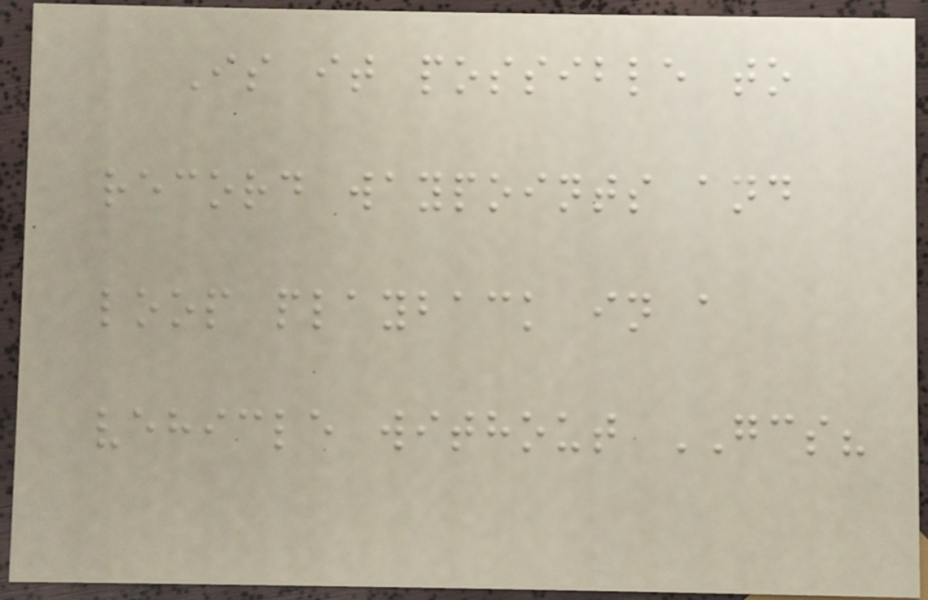Is it possible to
record waypoints and
loop playback in a
vehicle without GCS?
